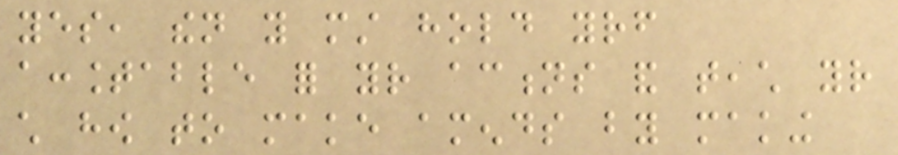yes, then you must hold yourself
accountable for your actions and teach your
child how to make amends by making
